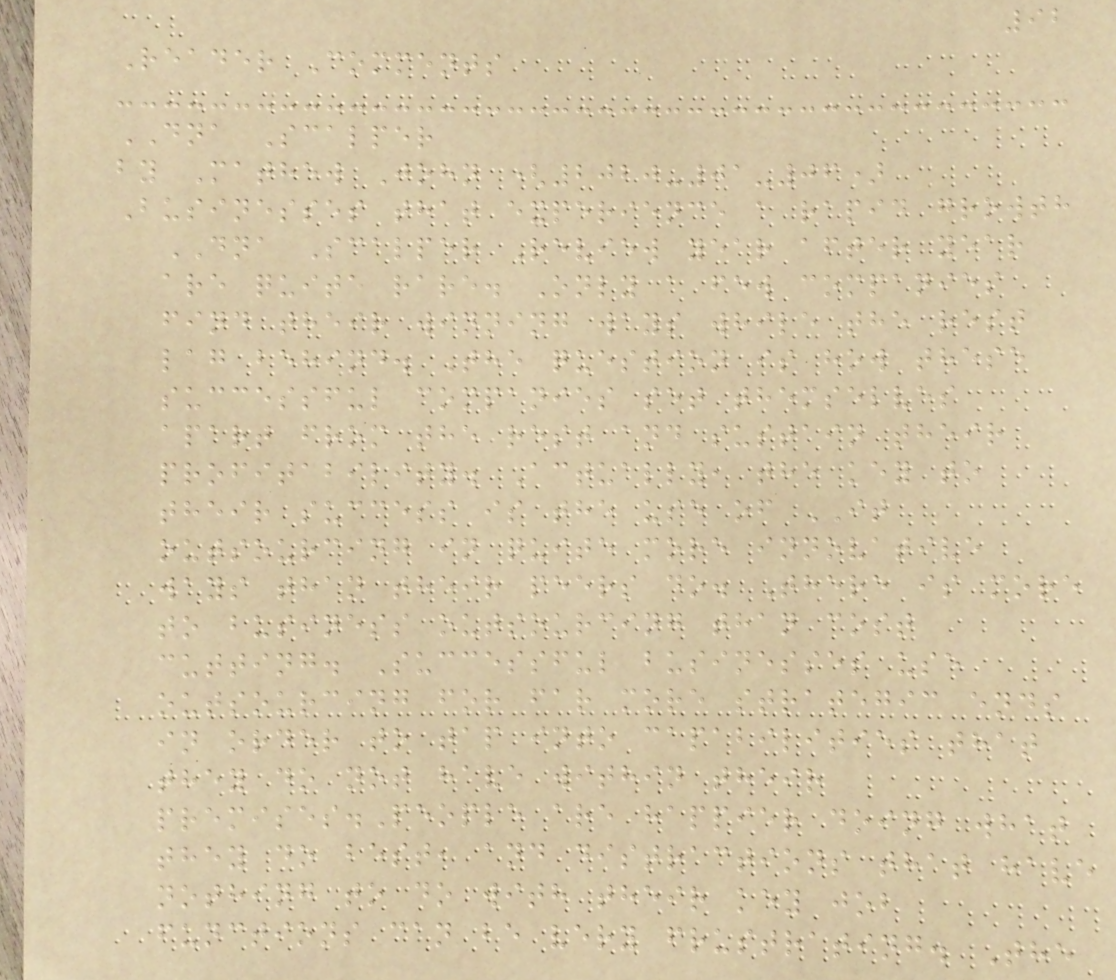92
Reader Comments
DNA Scalper
by Mathew John (2020-01-06)
Businesses that experience a rapid growth
DNA Scalper Review year after year
are quite rare. Only a few companies
find their winning ways while the rest
lag behind. The question is how these
successful companies set themselves
apart from the rest and sustain their
profitability. Actually, the key to
their success is the use of IT
outsourcing in quite more innovative
ways than their peers do. There is more
to business outsourcing than cost
cutting. Successful businesses use
outsourcing for far more strategic ends
in order to tap into capabilities that
they do not have within their
premises.People are happier doing what
they do best, and distractions that have
nothing to do with their key job
functions can be very frustrating. The
